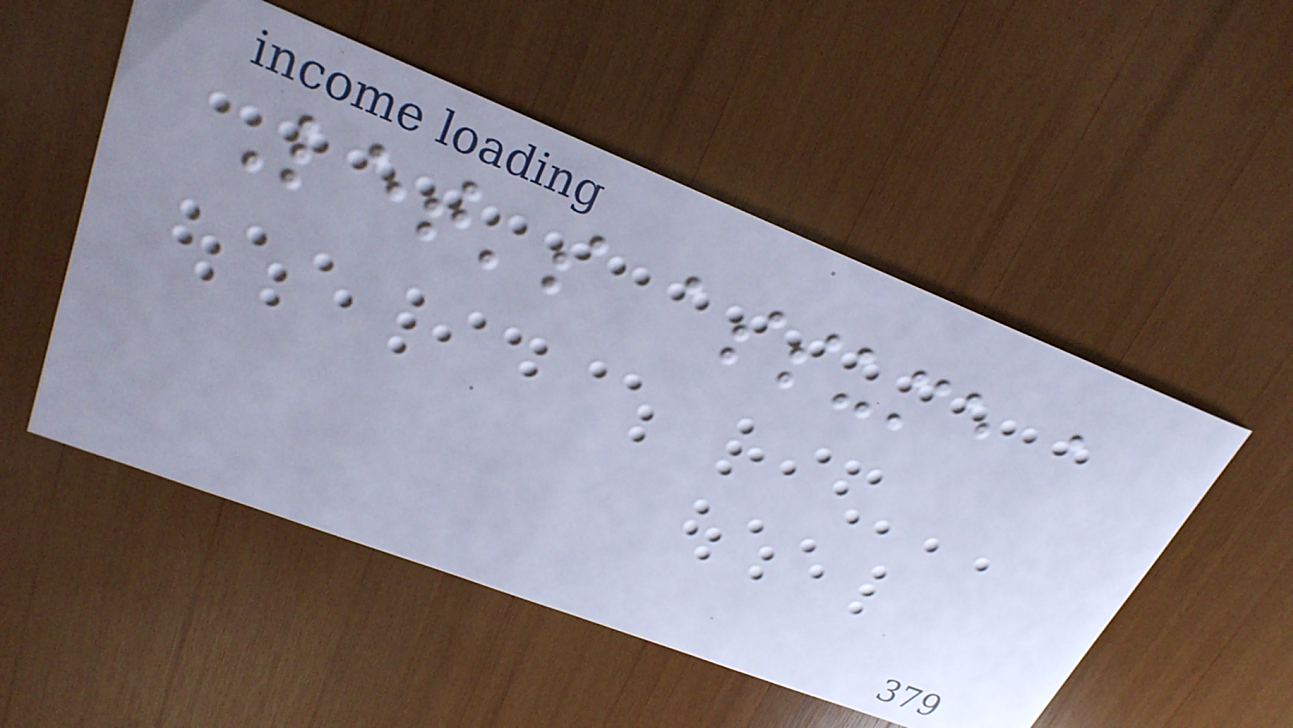Let's assume a
